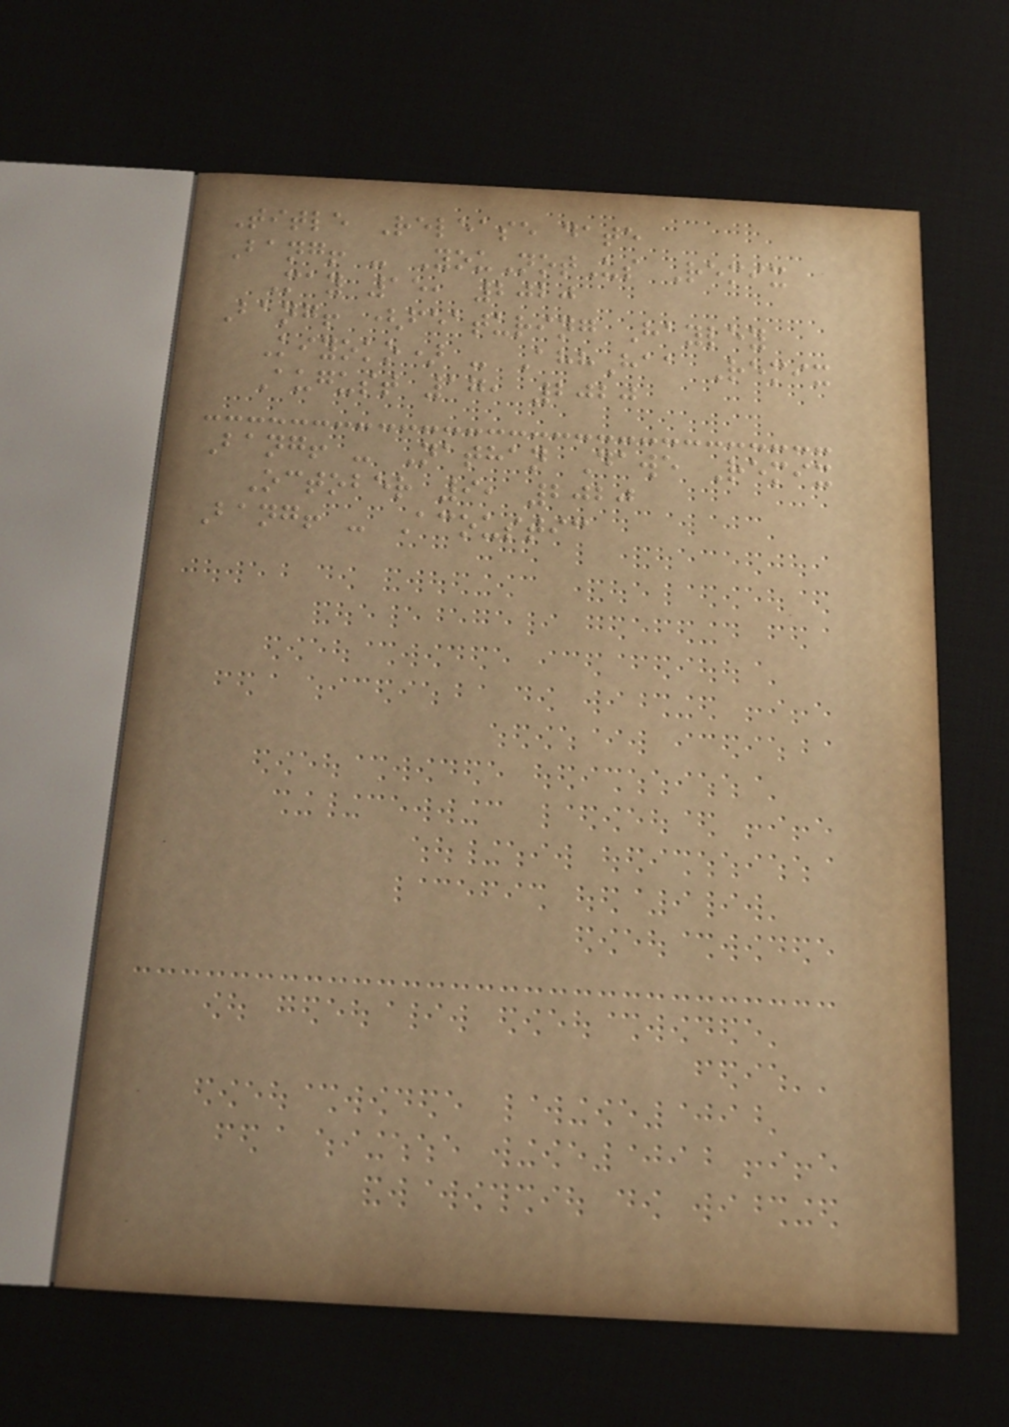Title Release date
Bang! - YouNotUs Remix
May 15, 2020
Bang! (featuring Hayley
Kiyoko) - AhhHaa Remix
August 17, 2020
Bang! - Nathan Dawe Remix
October 9, 2020
Bang! - Acoustic
